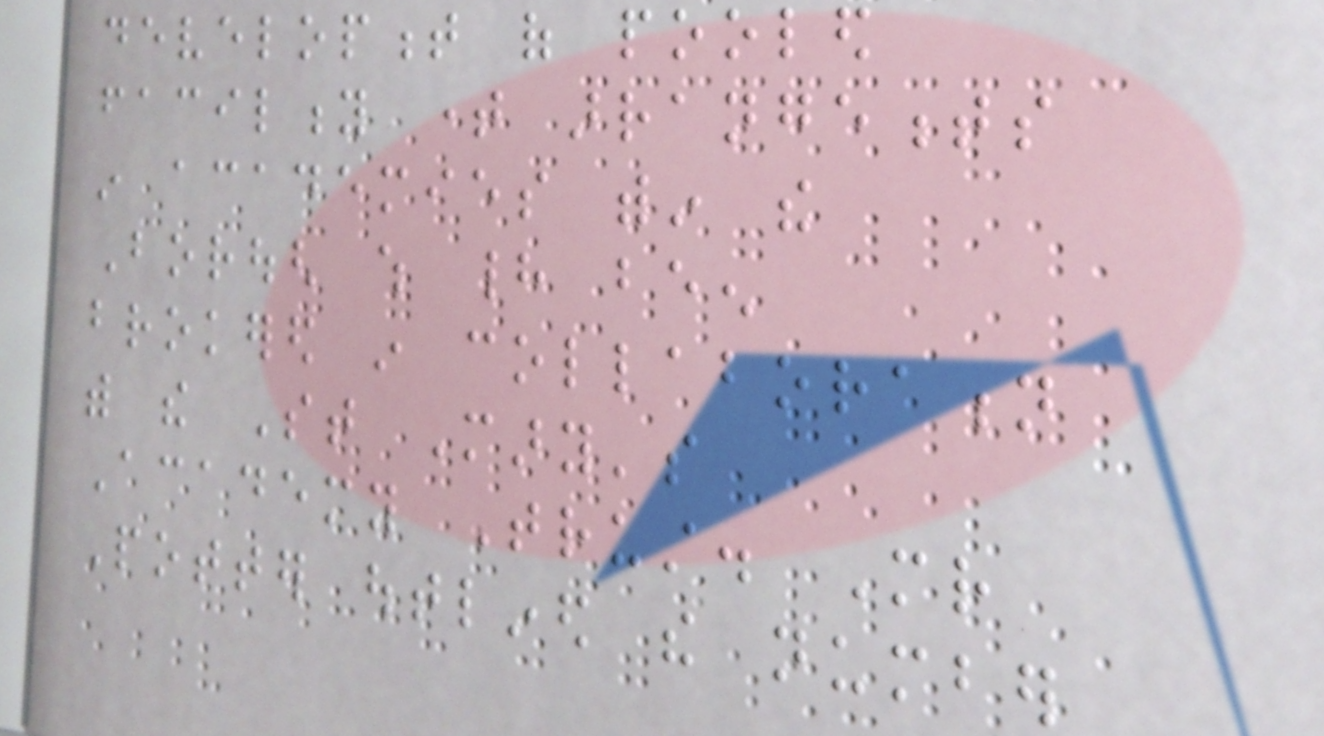development of pooled
facility time arrangements
in academies within the
Borough which had been
brokered in collaboration
with the St Mary's
Academy Trust. Mr
Potter outlined the number
